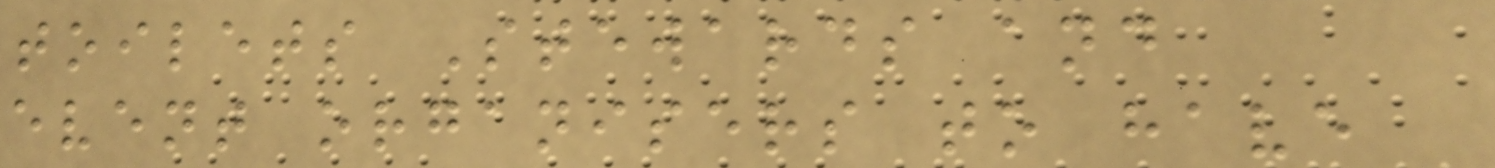toilets Stewards and
event organisers to have
